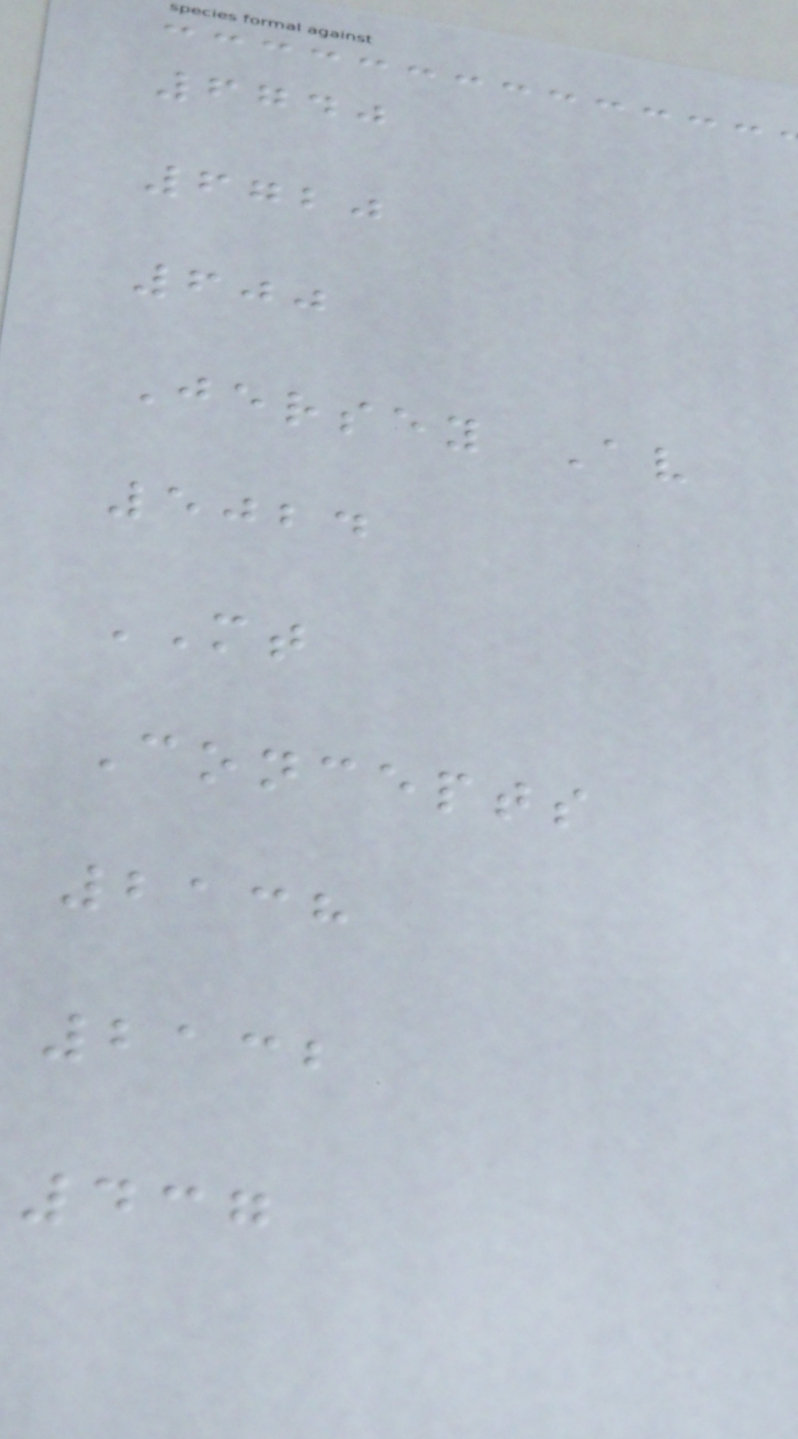6740
6720
600
Jersey Av
5024
MT
Concepts
2138
2132
437
